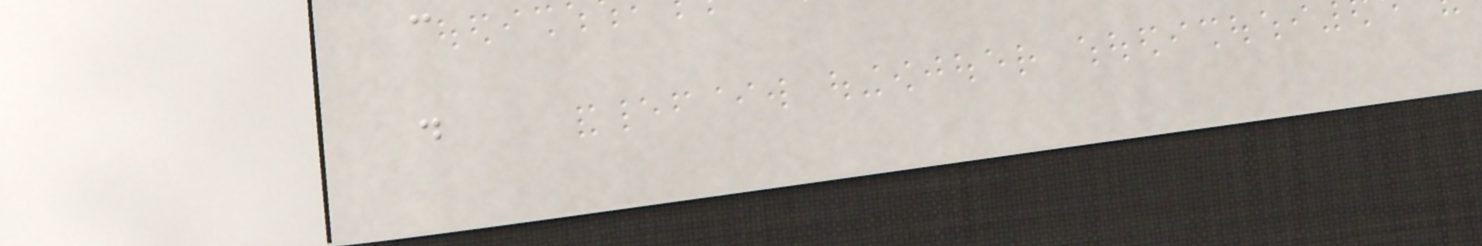c
d
